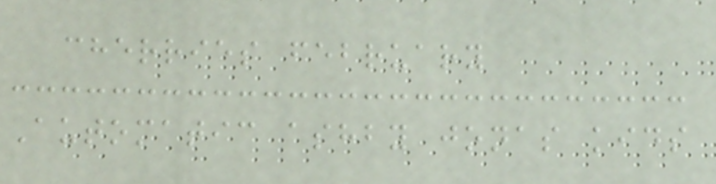cherries february
Automatic ashby jonas kids
